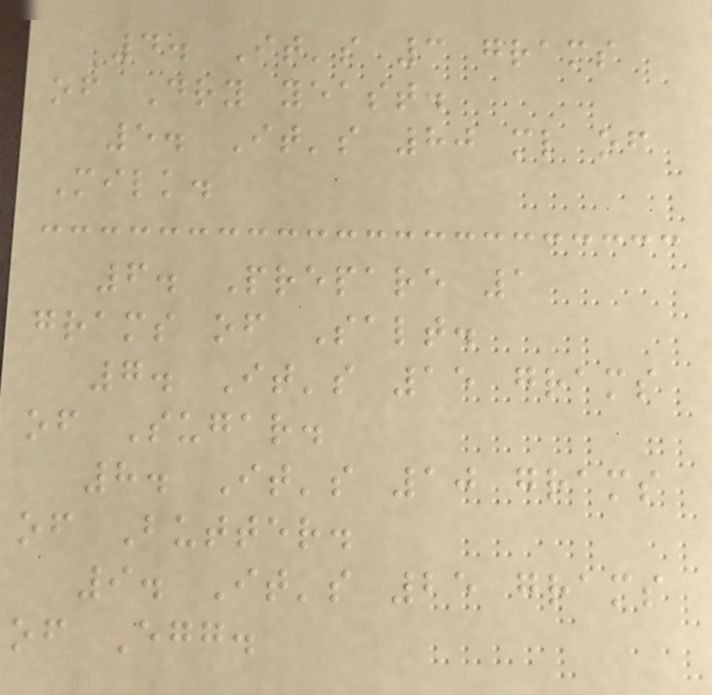4. It's 3 grams
of Dry yeast.
5. It's 80 ml of
Milk.
6. Prepare 1
grams of Salt.
7. It's 15 grams
of Sugar.
8. It's 10 grams
of Butter.
9. It's 25 grams
of Egg.
